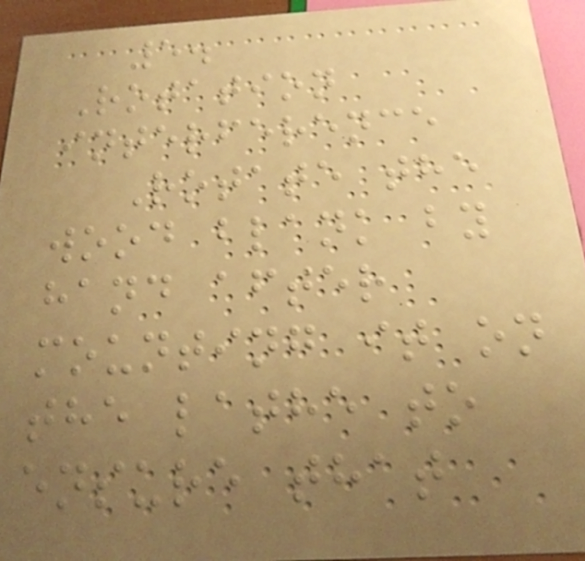5.
Rotation
interference
Rotate the
wood blank by
hand after
mounting it on
the lathe to
ensure that
